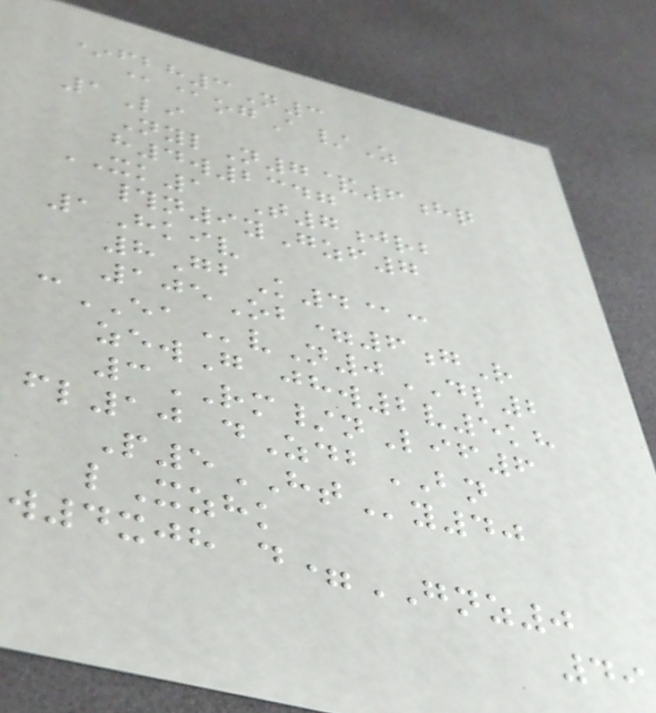*fbh3N3
@@ogA/Z
1Li
NylN7&6hq
h4w2347
XK1 T7jrb
#n9yGzf7
1Hkiv
8GbK4@c
105Ob=6gR
cEAvN0DL2
zewG jhw2v5kh
3RM/nLif6
fl10 dZdbBN
P5HTy40
lXzhk
w4xjh d=GNZ0
49
